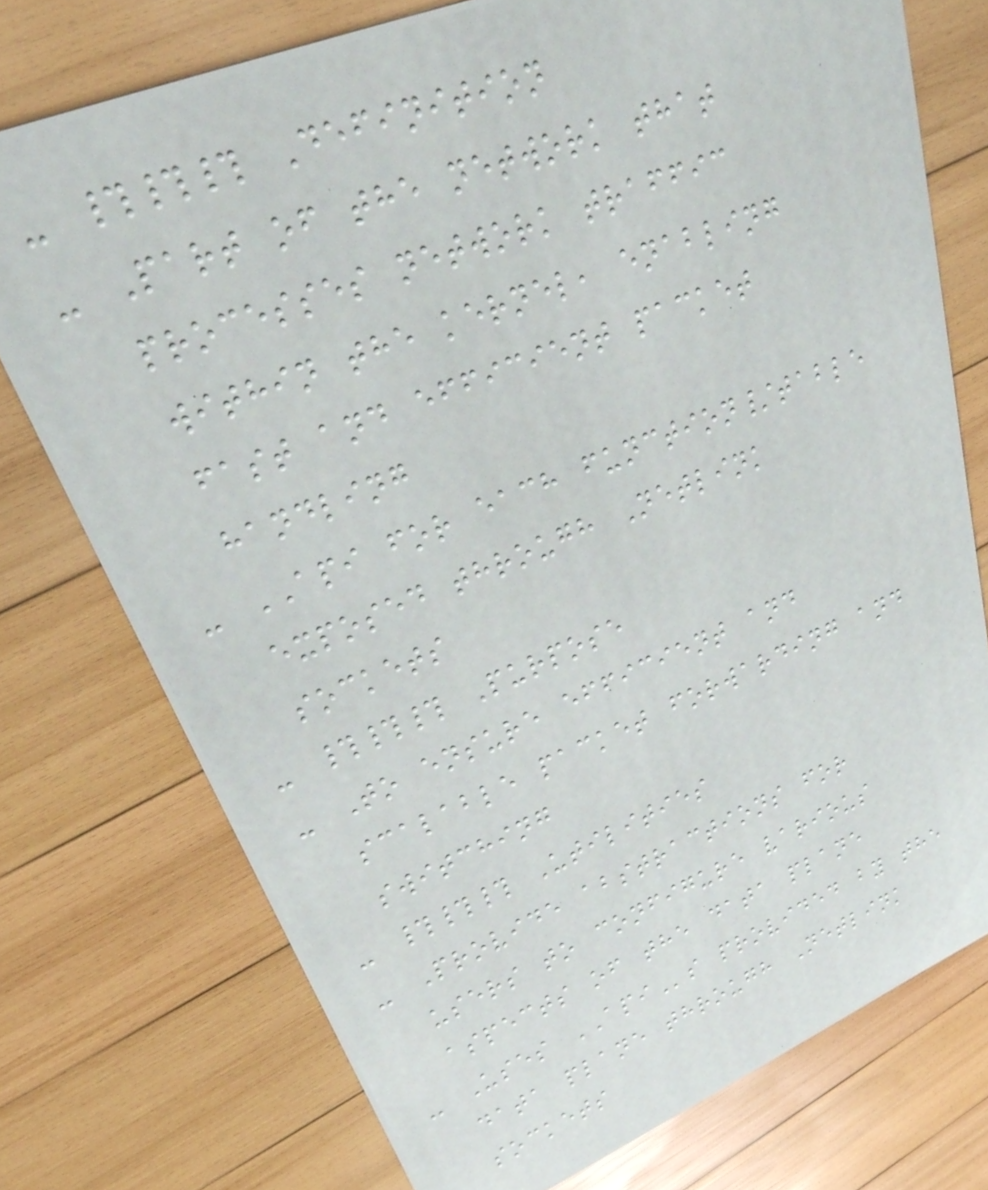- ### Definition
- Part of the network that
processes network traffic
within the kernel, enabling
fast and efficient packet
handling
- API for each function/table
exposed through Netlink
sockets
- ### Purpose
- To ensure efficient and
scalable packet forwarding and
switching
- ### Utilities
- Provide abstractions for
users to configure various
aspects of the data plane
- Uses APIs provided by the
data plane through Netlink
sockets
